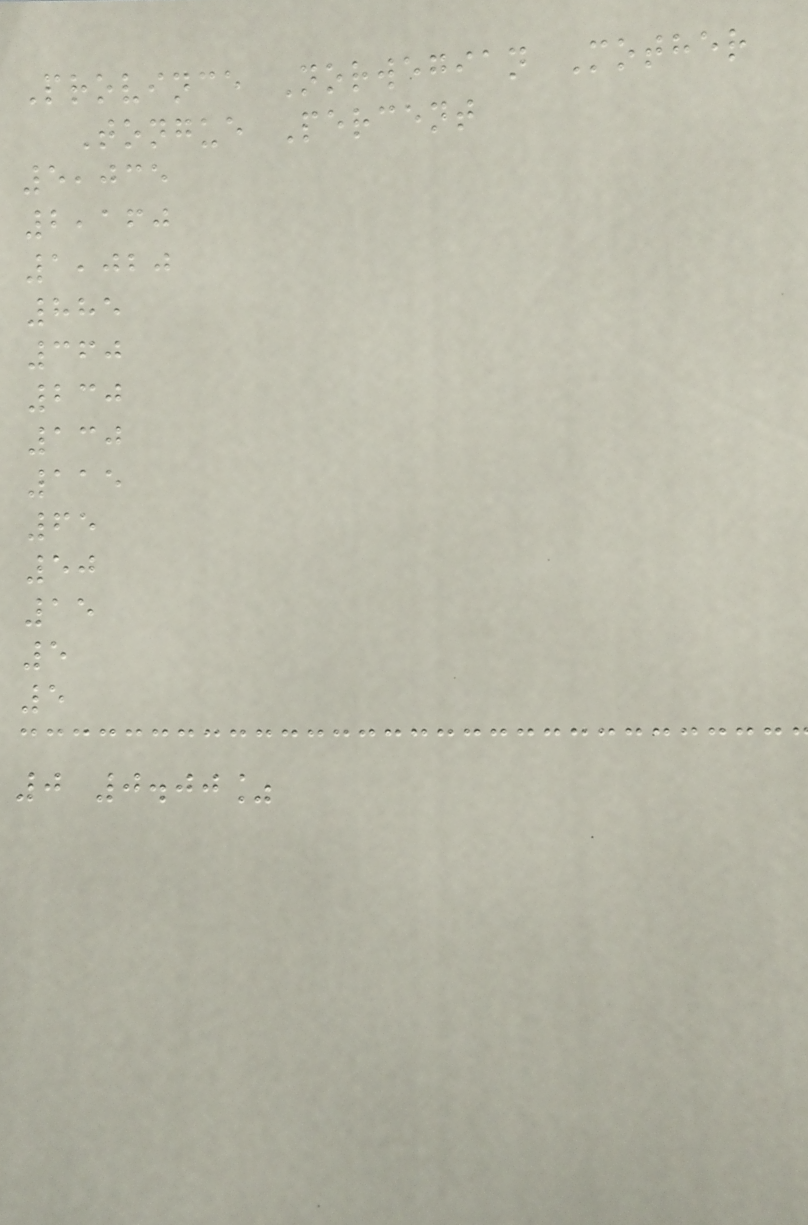Province Norwegian Mother
Tongue Percent
5,035
2,160
1,020
885
360
230
130
115
65
50
15
5
5
0 0.00%
